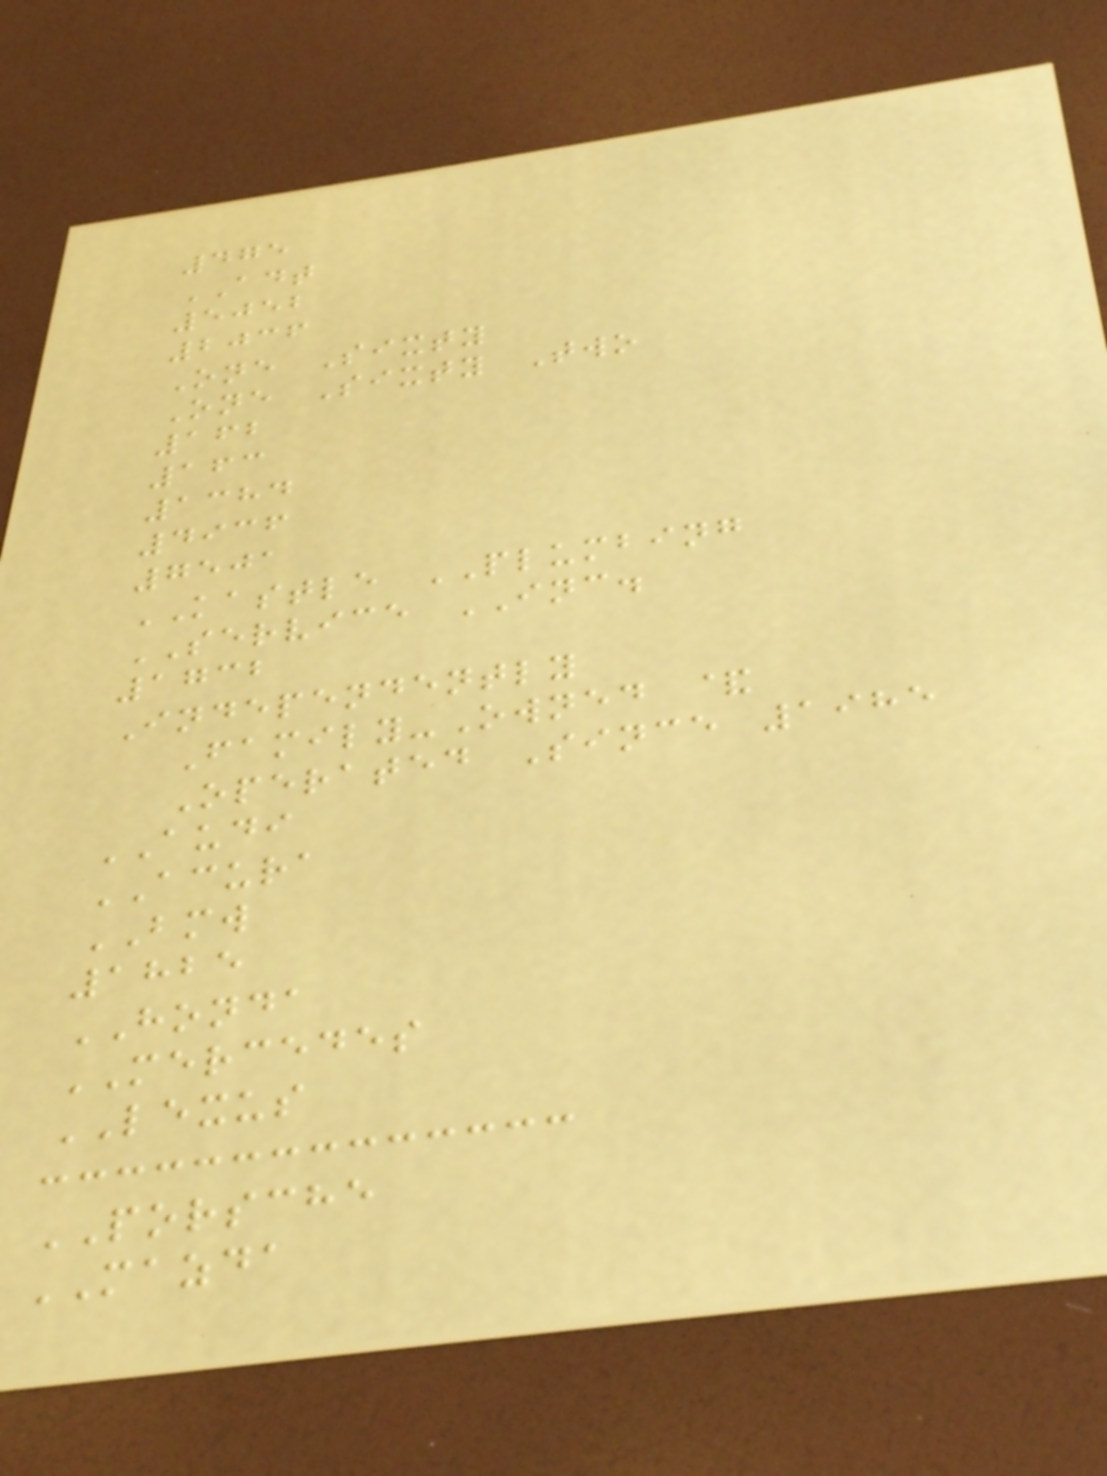475
ADT
5052
2036
One Sixty
One Sixty Two
162
163
1384
4936
7501
KASTLE PLUMBING
SERVICE INC.
1732
Independently
Family-Owned &
Operated Since 1985
AUDI
ACURA
BMW
1825
HONDA
MERCEDES
LEXUS
PORSCHE
MAZDA
